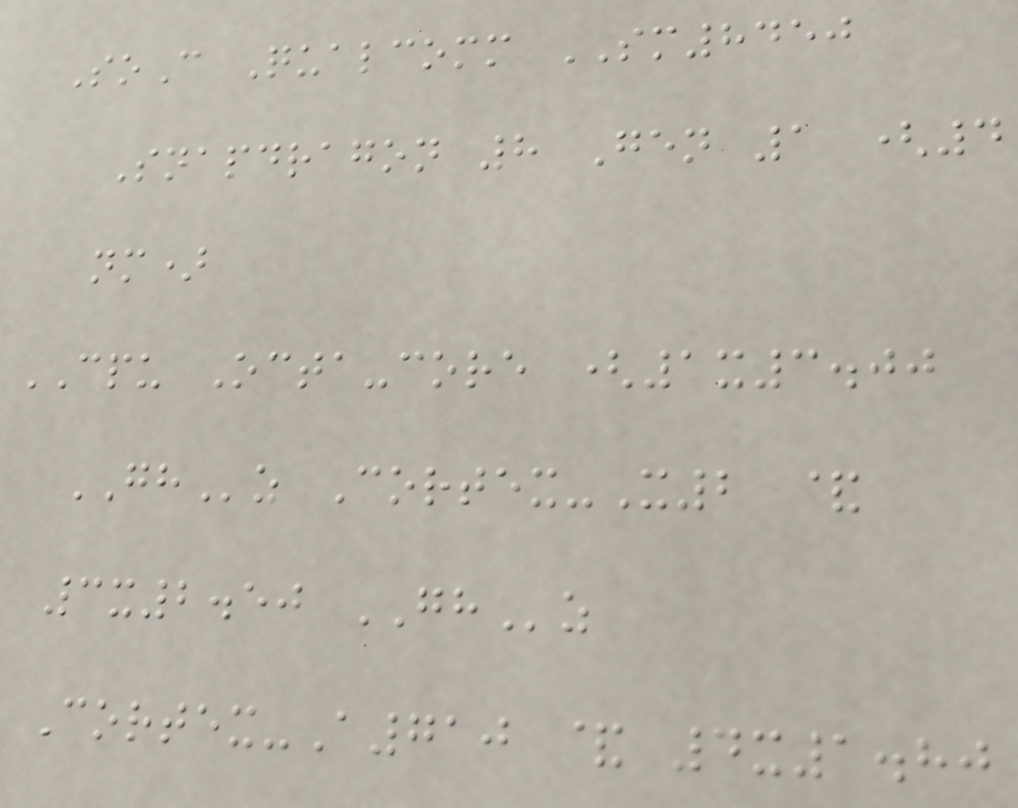SoC Qualcomm SM8450
Snapdragon 8 Gen 1 (4
nm)
CPU Octa-core (1x3.00
GHz Cortex-X2 &
3x2.50 GHz
Cortex-A710 & 4x1.80
